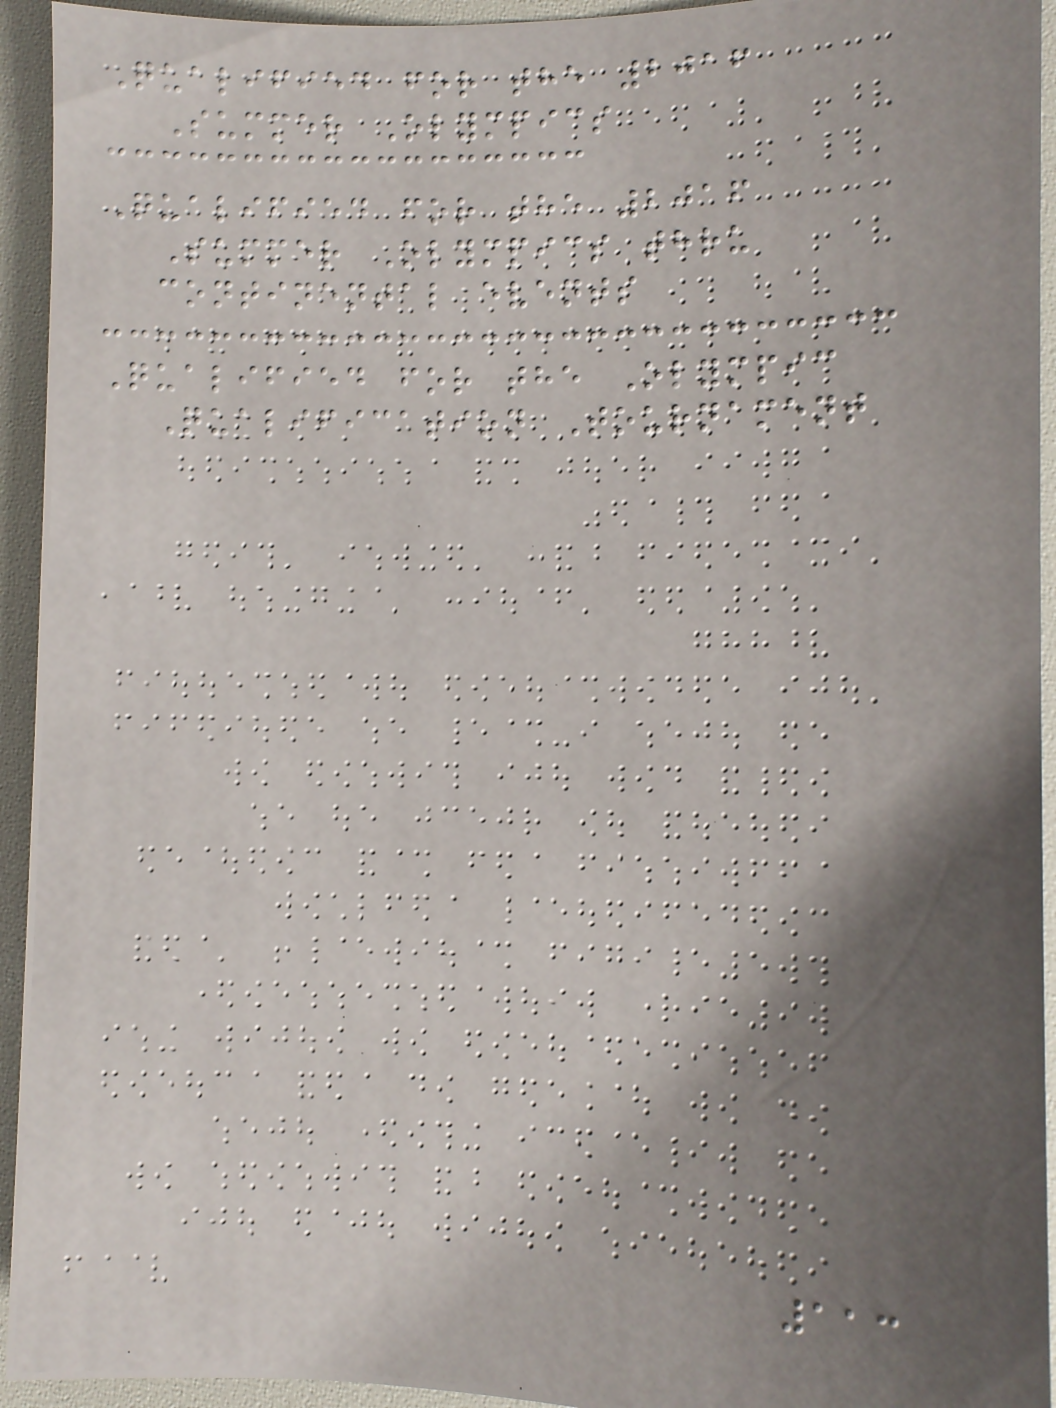Qualified for the 2016
Summer Olympics
Qualified for the 2016
Summer Olympics thru
continental events
Qualified for the Olympic
Qualification Tournament
113
